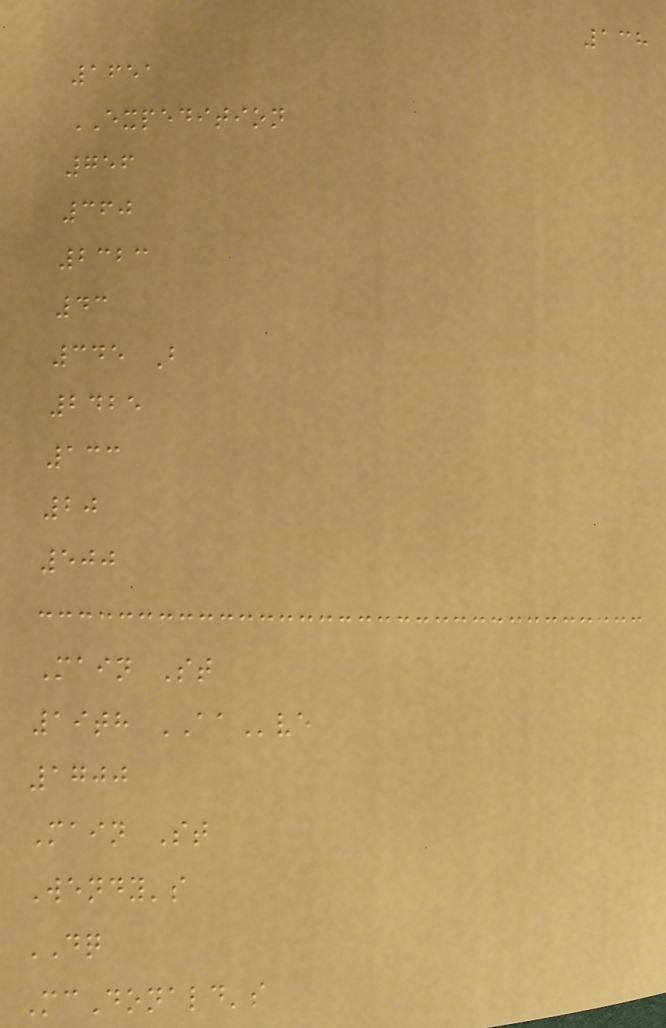138
1651
EXPEDITION
756
360
2323
43
345 B
2425
133
20
500
Main St
19th AAve
1700
Main St
Wendy's
DQ
McDonald's
